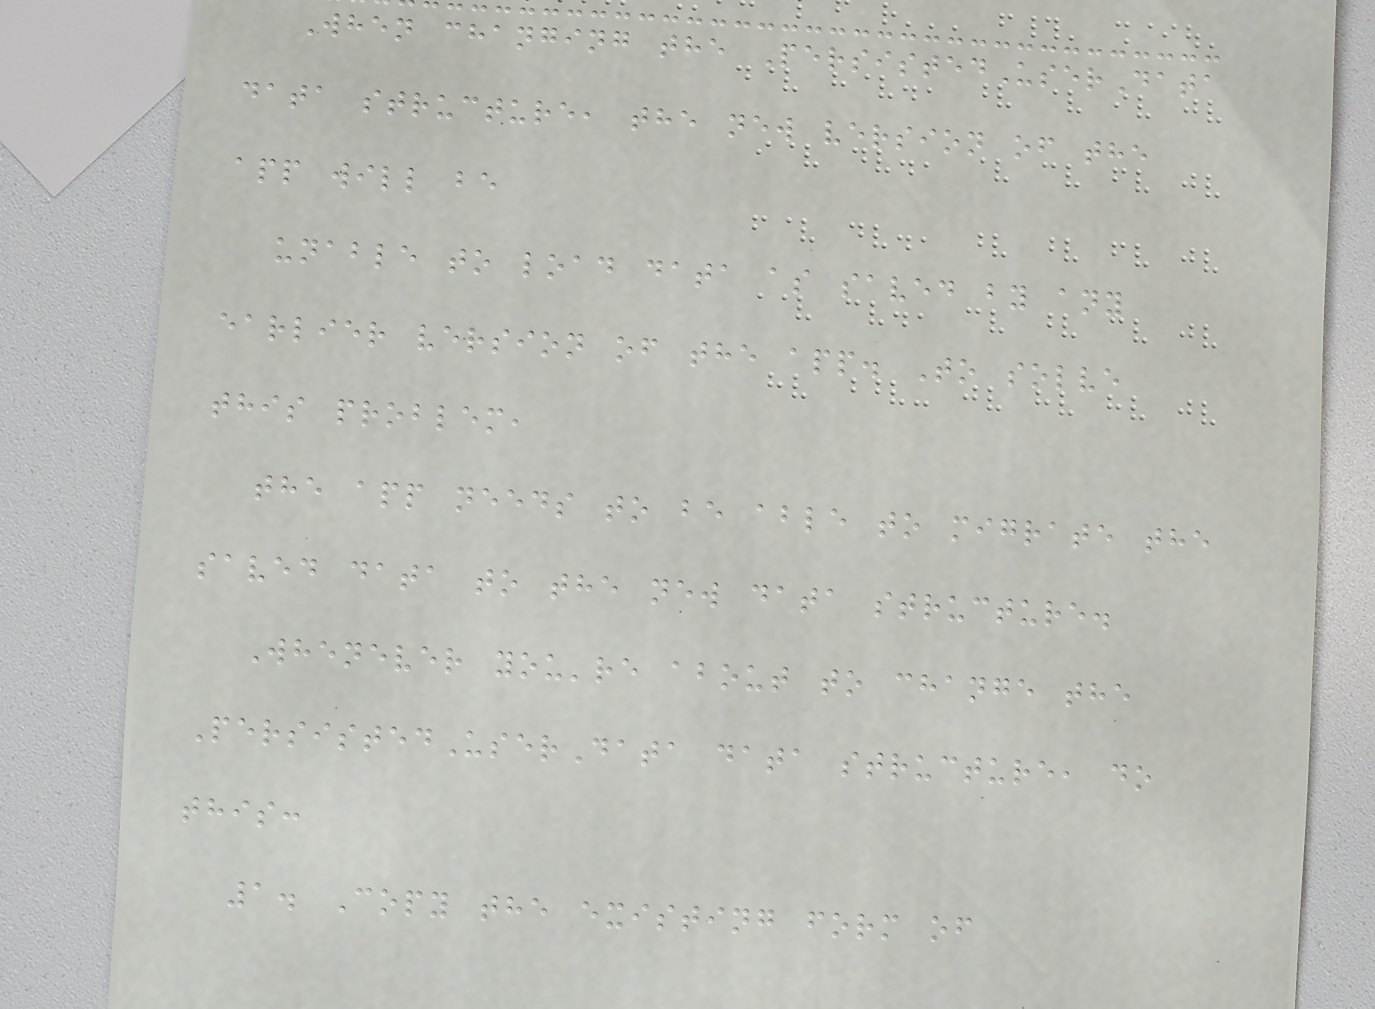When changing the PersistedUserData
data structure, the new version of the
app will be
unable to load data as saved by any
earlier version of the app. To solve
this problem,
the app needs to be able to migrate the
saved data to the new data structure.
Whenever you're about to change the
PersistedUserData data structure, do
this:
1. Copy the existing form of
